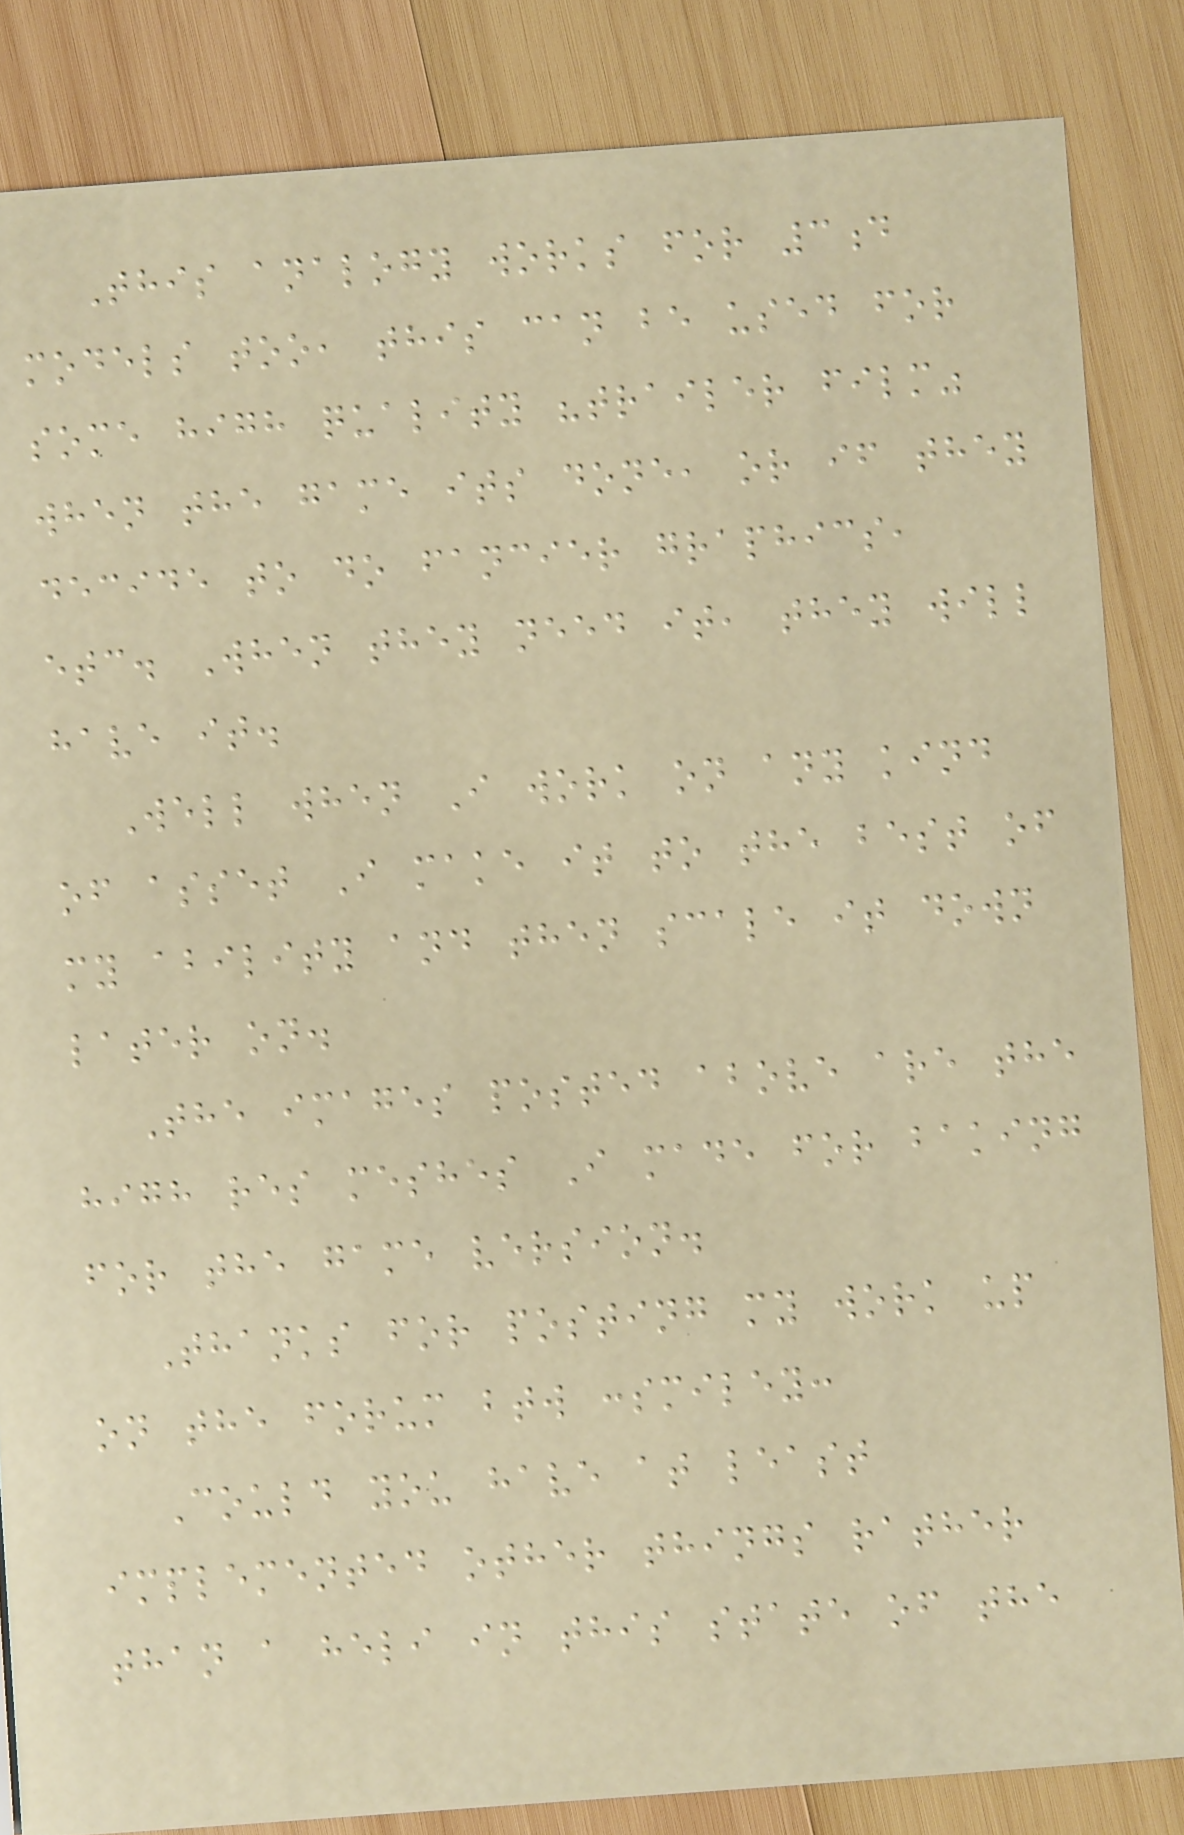This analogy works for 3d
models too, this can be used for
some high quality "trailer film"
when the game its done, or if they
decide to do fancier graphics,
etc. When they need it, they will
have it.
Well when I work on any kind
of asset I make it to the best of
my ability and then scale it down
later on.
The images posted above are the
high res meshes I made for baking
for the game version.
Thanks for posting my work up
on the forum btw :smiley:
Could you have at least
implemented other things rather
than a heli in this state of the
